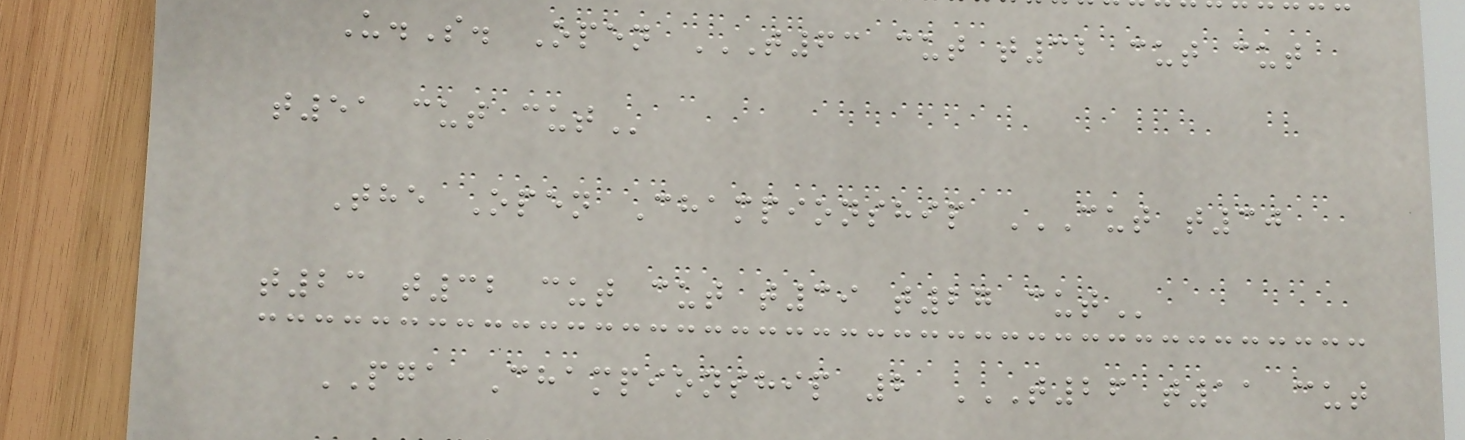U.S. Open T63 CUT T32 CUT CUT
T51 CUT CUT
The Open Championship CUT T30
T23 T32 CUT CUT T39 T27 CUT
PGA Championship 2 T26 T11 CUT
